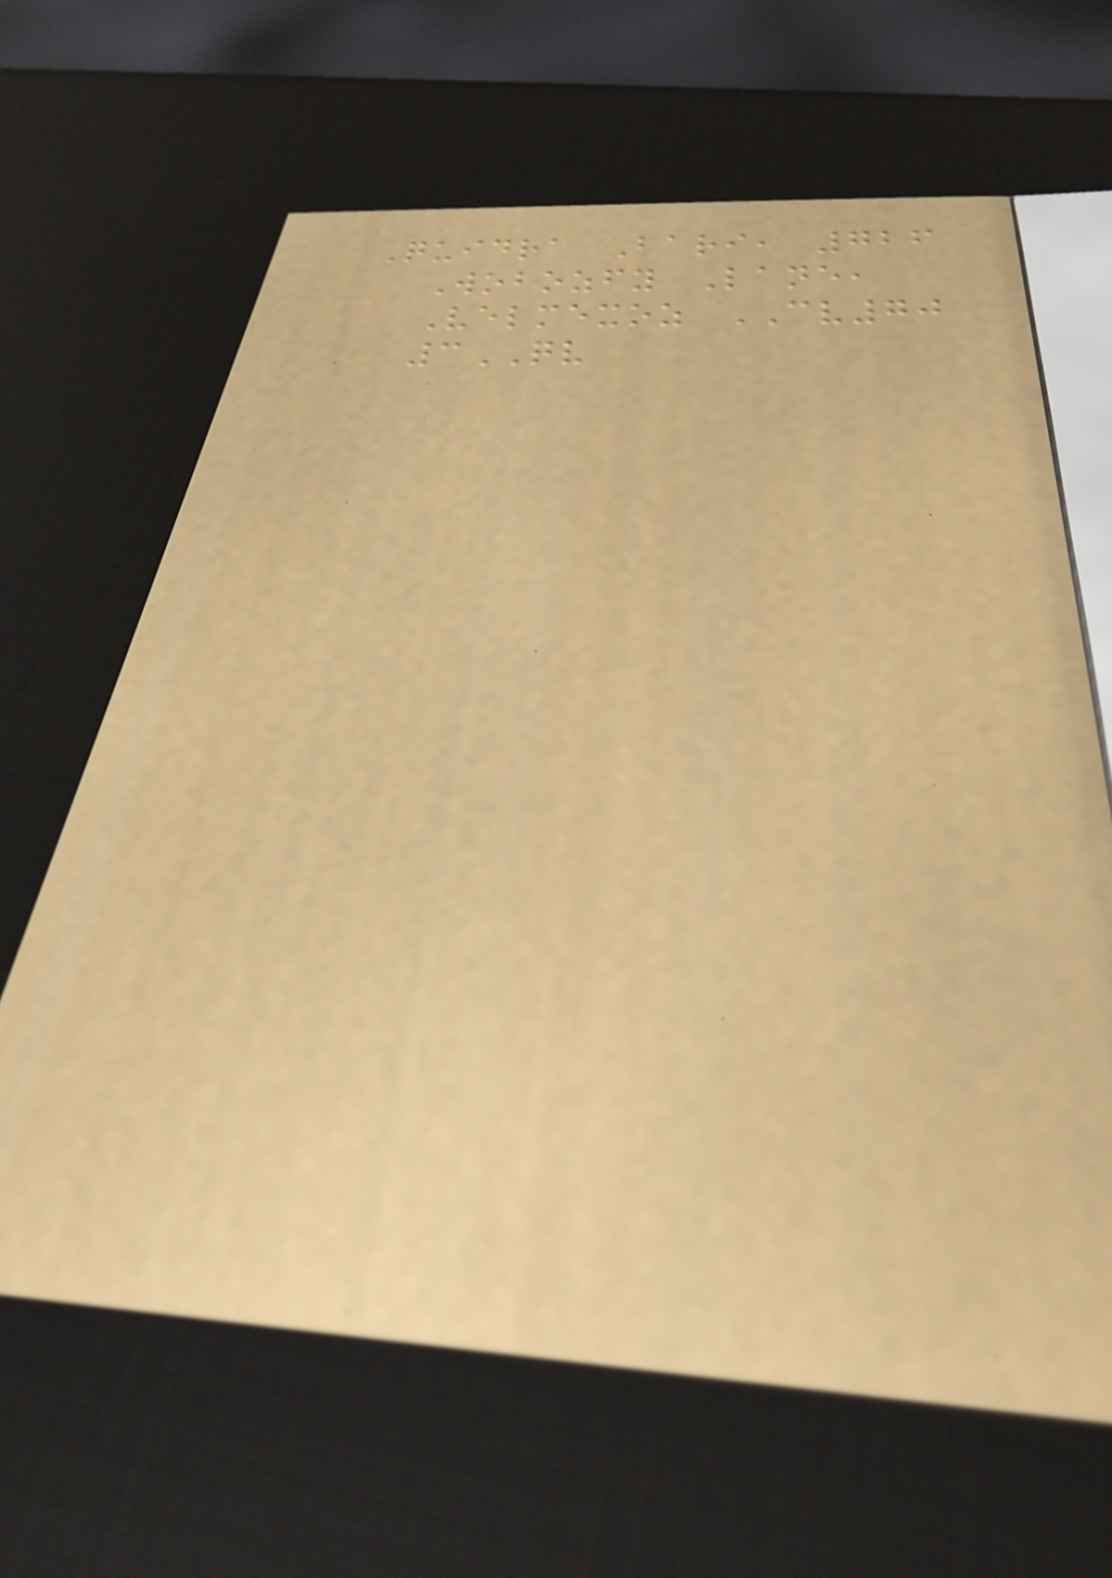Quidra Bari, 726
Wobozfy Lane,
Velmexoz CV70
3QV
